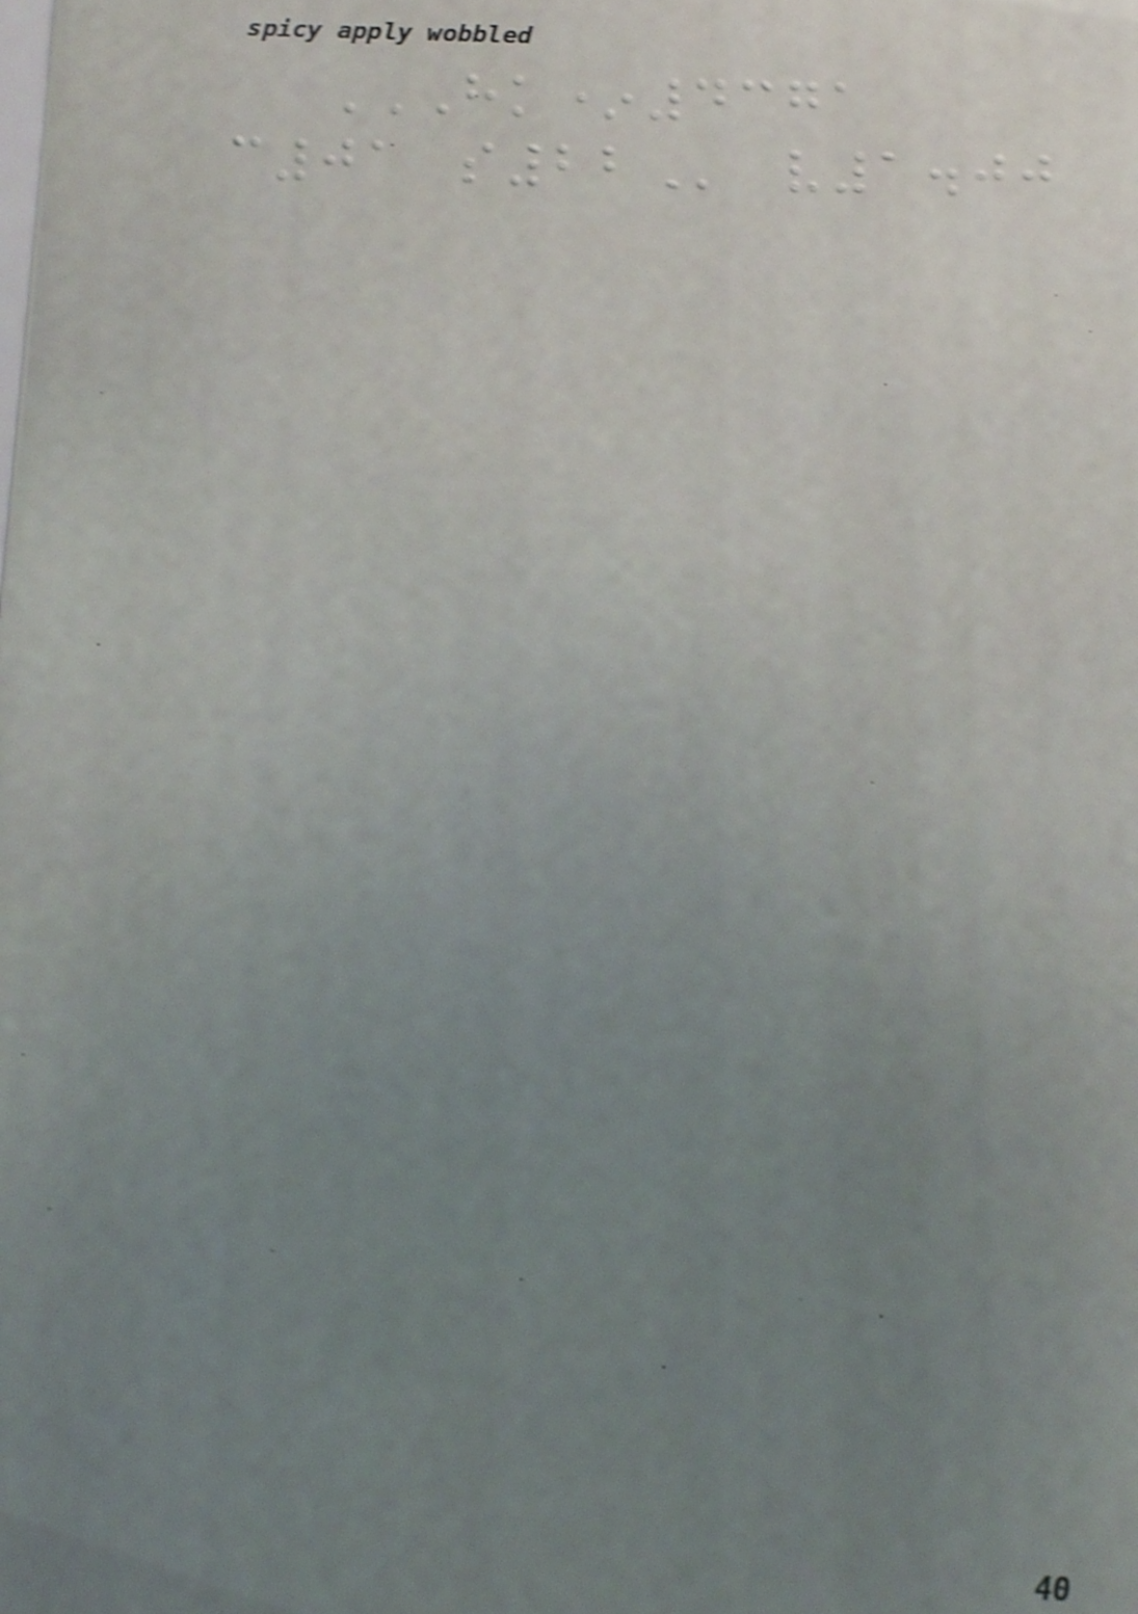HK*4371
C01 S22 v1.00
